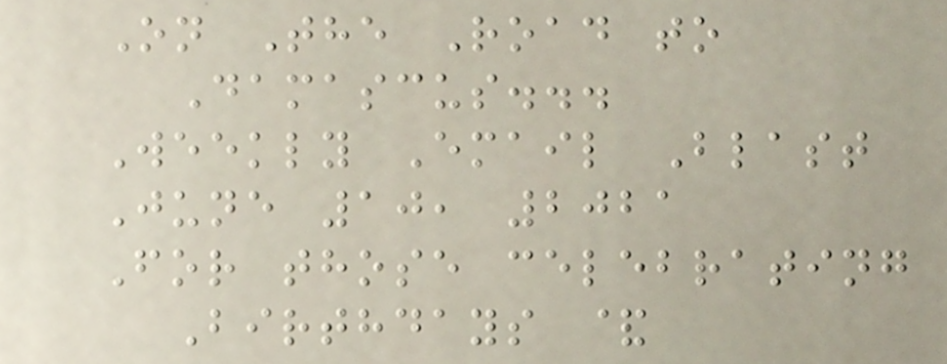On The Road to
Damascus...
Weekly Email Blast
June 10, 2021
For those celebrating
Birthdays &
